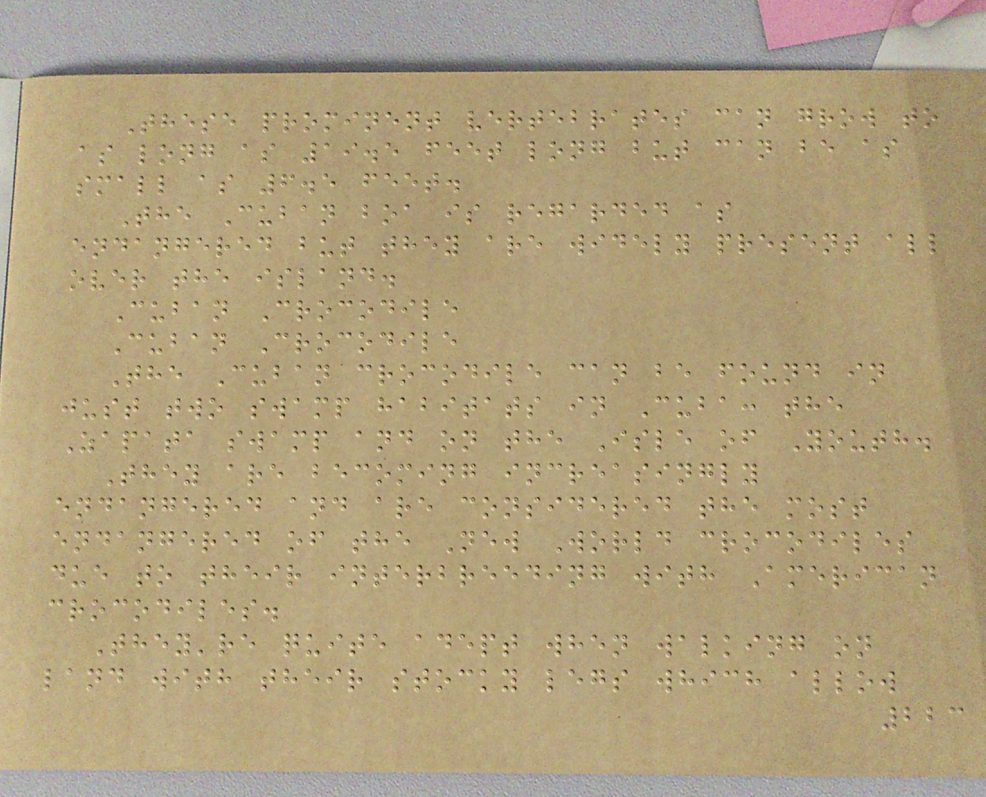These prominent vertebrates can grow to
as long as 19.5 feet long but can be as
small as 6.5 feet.
The Cuban boa is regarded as
endangered but they are widely present all
over the island.
Cuban Crocodile
Cuban Crocodile
The Cuban crocodile can be found in
just two swamp habitats in Cuba: the
Zapata swamp and on the Isle of Youth.
They are becoming increasingly
endangered and are considered the most
endangered of the New World crocodiles
due to their interbreeding with American
crocodiles.
They're quite adept when walking on
land with their stocky legs which allow
223
